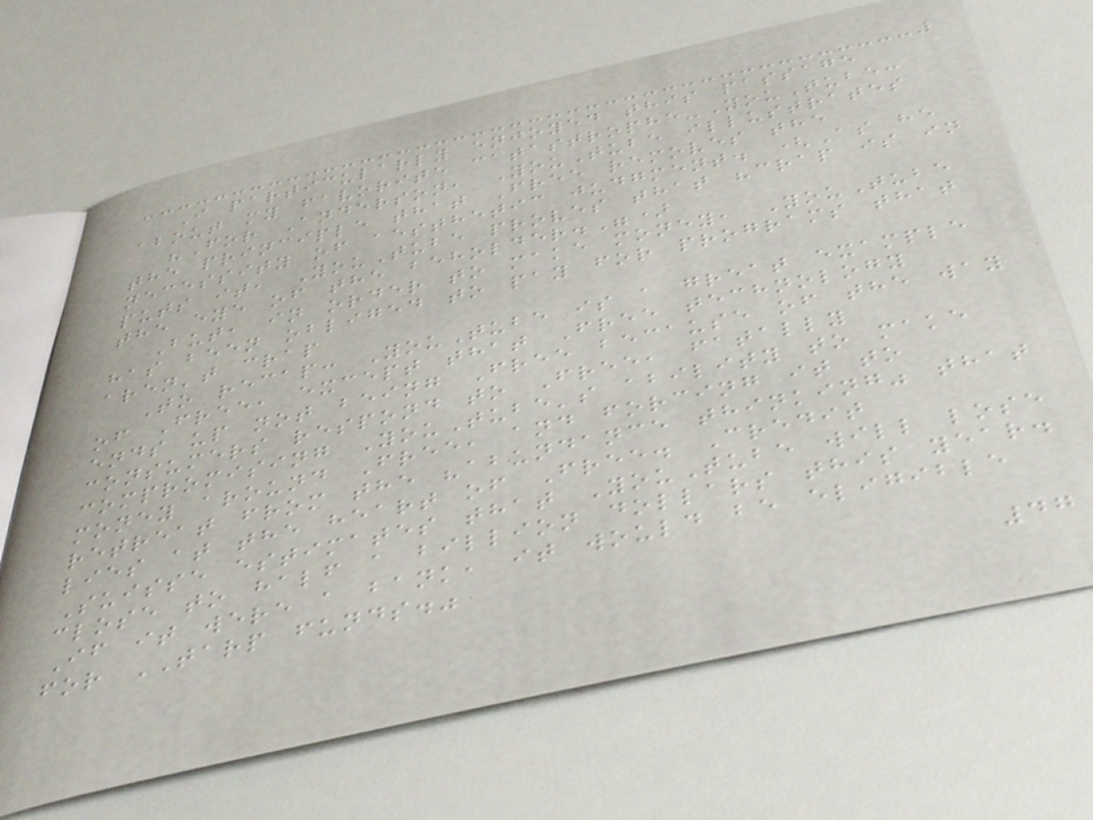I particularly enjoyed this passage
about my favorite catastrophe-YouTube:
"For Anderson, YouTube illustrates
the principle that Free removes the
necessity of aesthetic judgment. (As he
puts it, YouTube proves that "crap is in
the eye of the beholder.")
But, in order to make money, YouTube
has been obliged to pay for programs that
aren't crap
To recap: YouTube is a great example
of Free, except that Free technology
ends up not being Free because of the way
consumers respond to Free, fatally
compromising YouTube's ability to make
money around Free, and forcing it to
retreat from the "abundance thinking" that
lies at the heart of Free. Credit
Suisse estimates that YouTube will lose
close to half a billion dollars this year.
If it were a bank, it would be eligible
for TARP funds."
47
